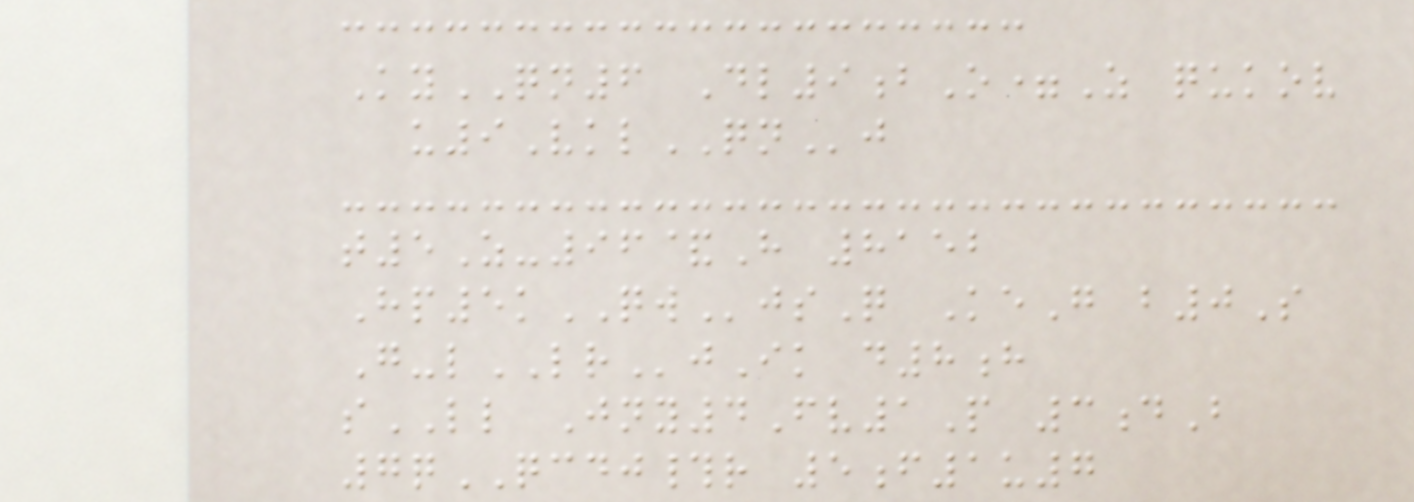KyQN6 Dl9bO=Z qukov
u9VklQNj
t5Z-96&H 8152
Hp5kQWjsQ KeG b0S
G-lLRjIk d8h
sLL Jny4Fv1P 3dB
7qQCDJ#r 5f1u7
